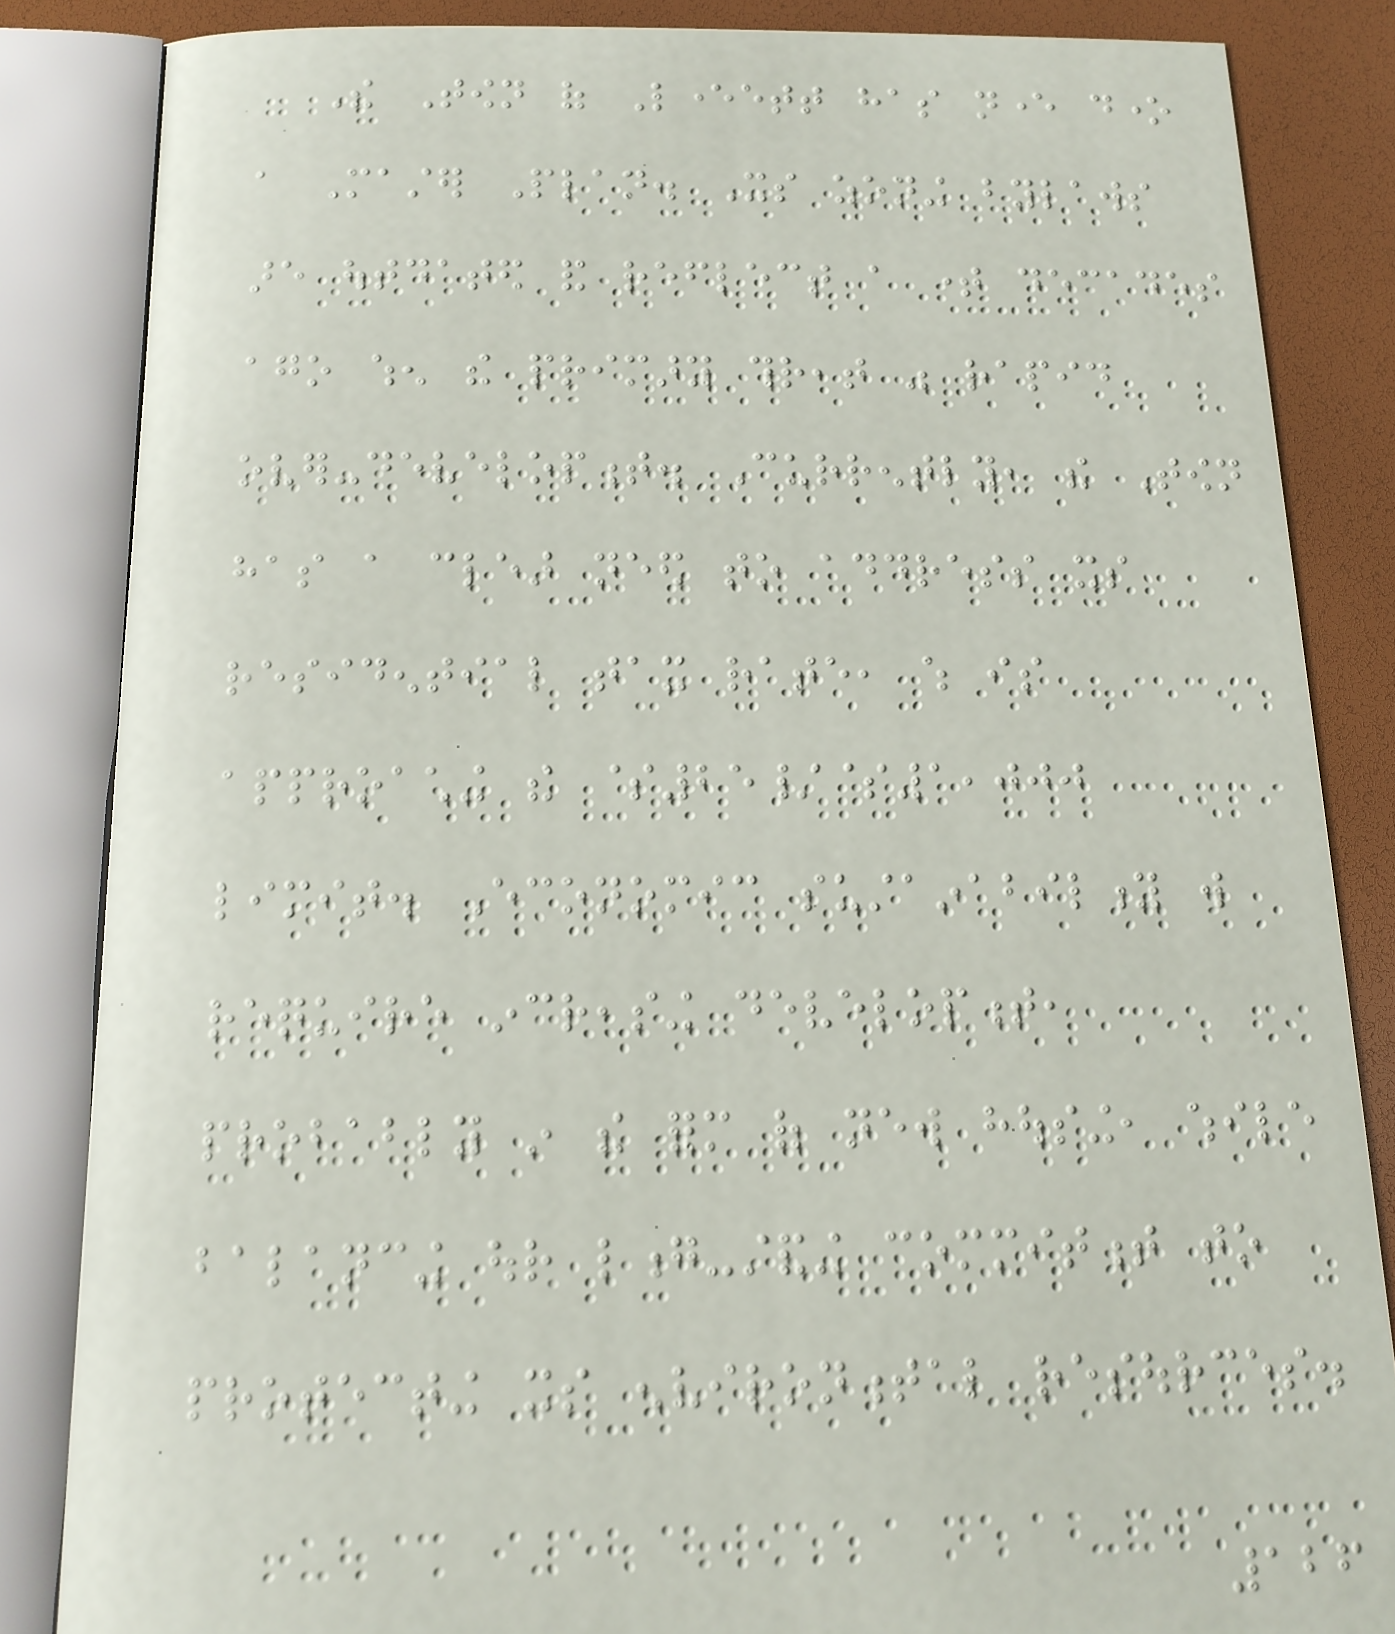The Town of Leverett has never done
a Master Plan. Its zoning bylaws
are outdated and reflect a time decades
ago when the primary threat was rapid
over-development. Currently, the Town
has a clear need to address its
residential tax rate, which is
approaching the $25/$1,000
limit. Economic sustainability will
require increasing development,
probably in the form of new housing, while
balancing our long-standing commitment to
protecting its environmental resources.
126
